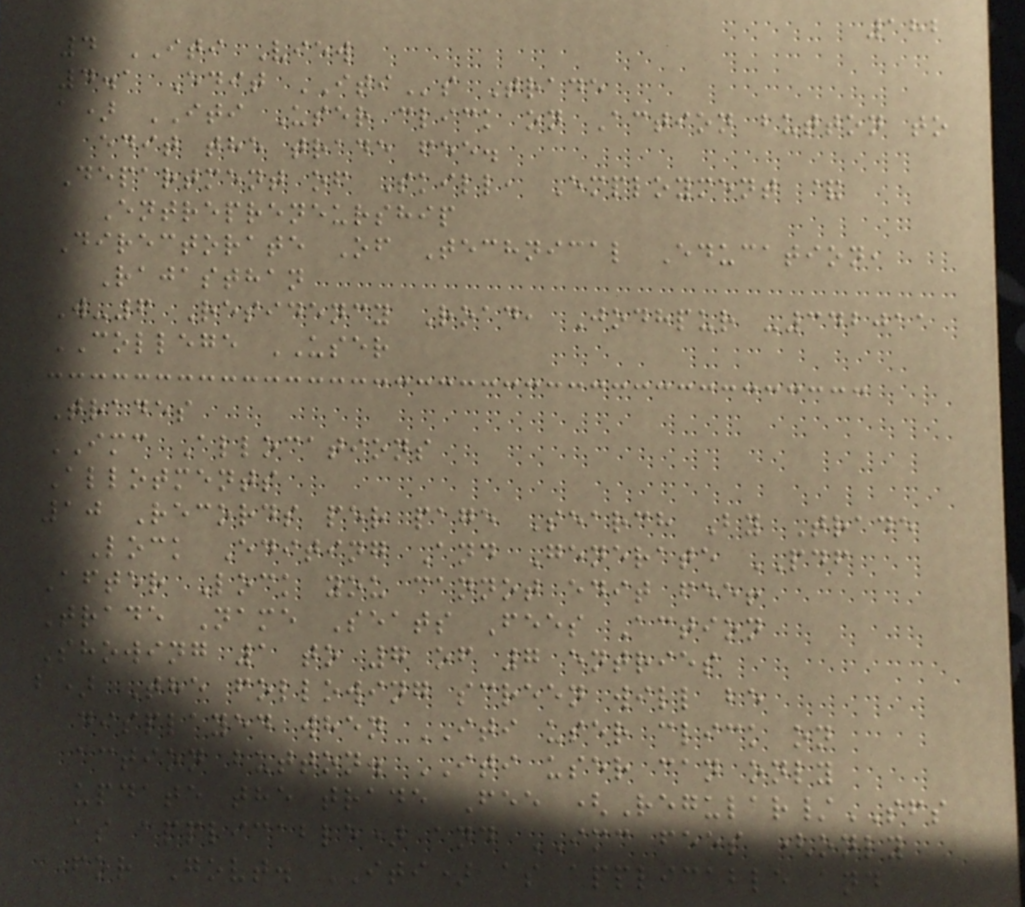182
4 ITI View
4.1 Edit ITIs Trade
a) ITI User click on Action button to
edit the trade fee.
Department of Skill, Employment &
Entrepreneurship
Directorate Of Technical Education,
Rajasthan
W-6 Residency Road, Jodhpur -342011
COLLEGE USER
Trades
IMC Allocations
Allotments
10 Records per page Search By Trade
Lock Editing And Generate PDF
After Lock you cannot edit fee!
Trade Name Seats Fees Action
Showing 1 to 7 of 7 entries
b) The following screen will be
displayed when ITI user click on
action button. ITI user can only
update the trade Fee (Regular/SFS
as applicable) and IMC fees (only
for Govt. ITI) as applicable and
